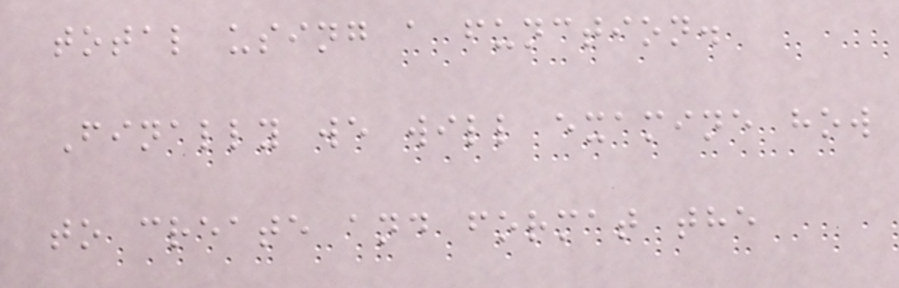total using a function.
Finally we will examine how
to create and format the
